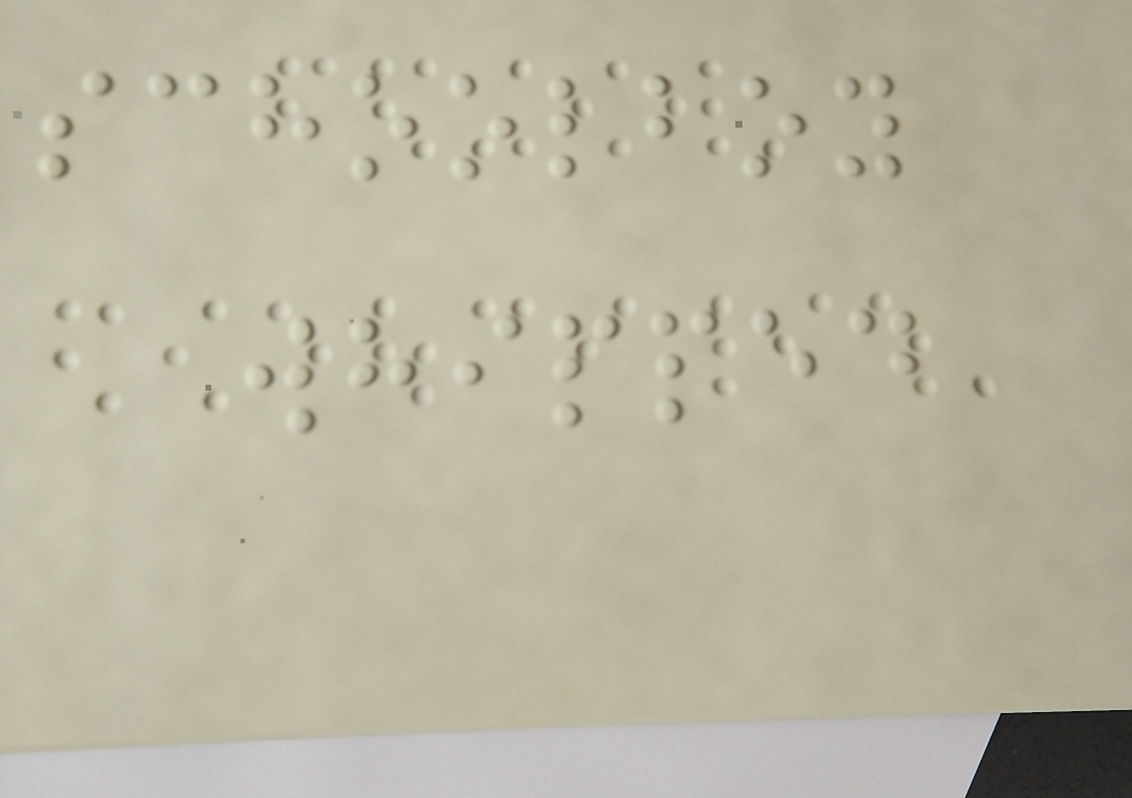schoolboy
whipped
